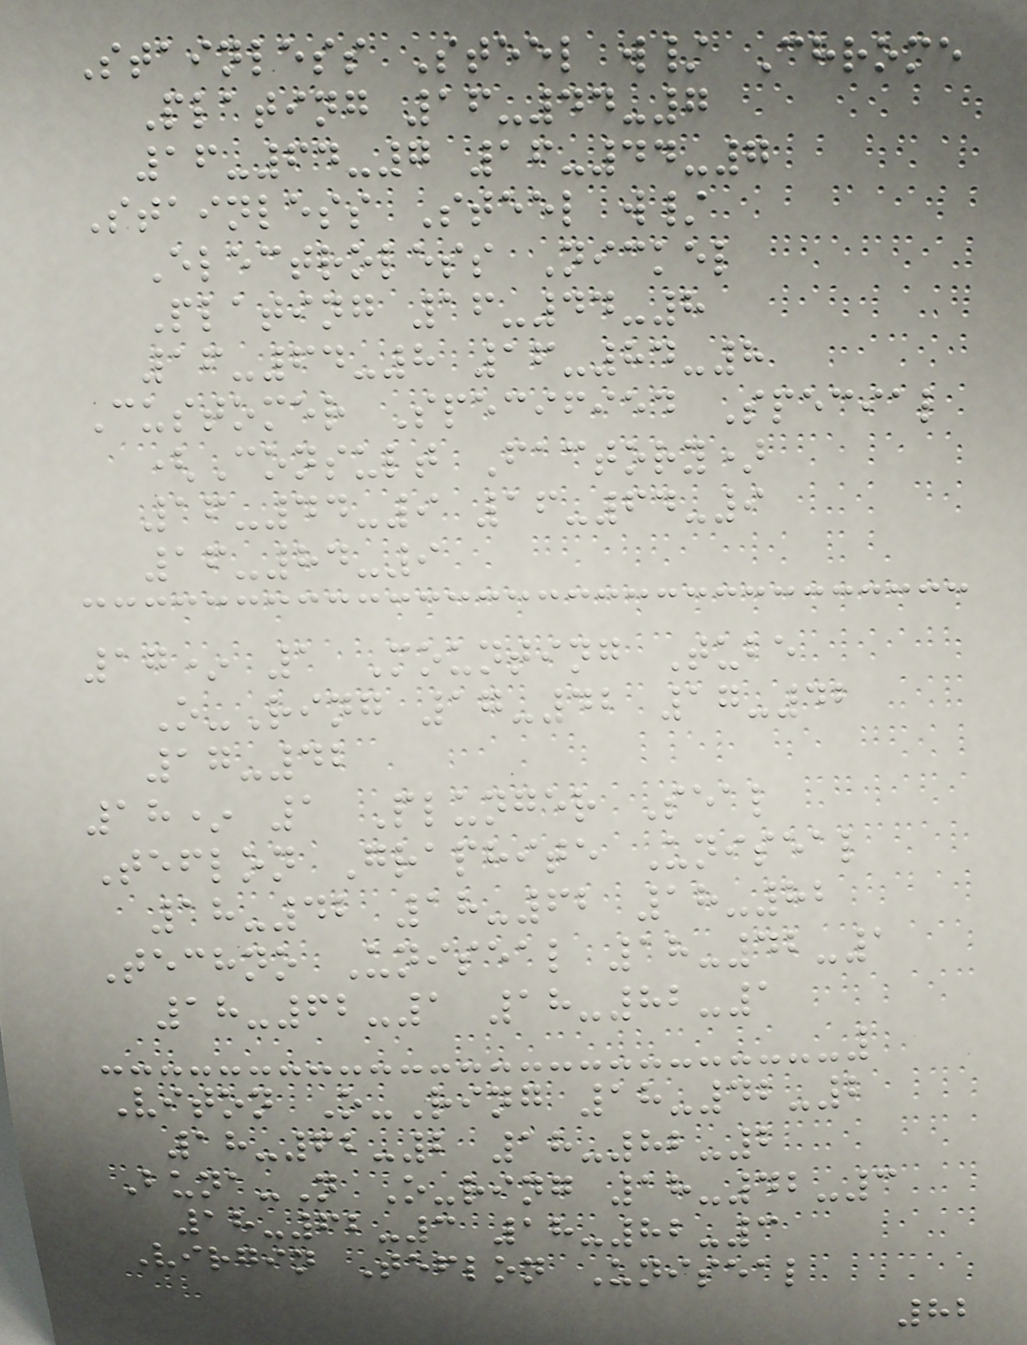Stainless Steel w/ Chrome
Plating 16-44-7
16-64-7 16-44-7
Stainless Steel w/
Electroless Nickel
Plating 16-44-8
16-64-8 16-84-8
Customer Specified Special
(Consult Factory)
16-44-9 16-64-9
16-84-9
17* 1 Mounting Tube
O-Ring 17-42 17-42
17-42
18* 1 Plunger Seal
Teflon Graphite Uniseal
18-42 18-62 18-82
Techno Uniseal 18-42-1
18-62-1 18-82-1
Viton O-Ring 18-42-2
18-62-2 18-82-2
Buna-N O-ring 18-42-3
18-62-3 18-82-3
Virgin Teflon Uniseal
82
